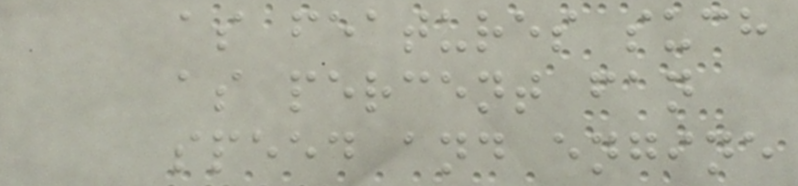as features such
as percent fan
speed and engine
